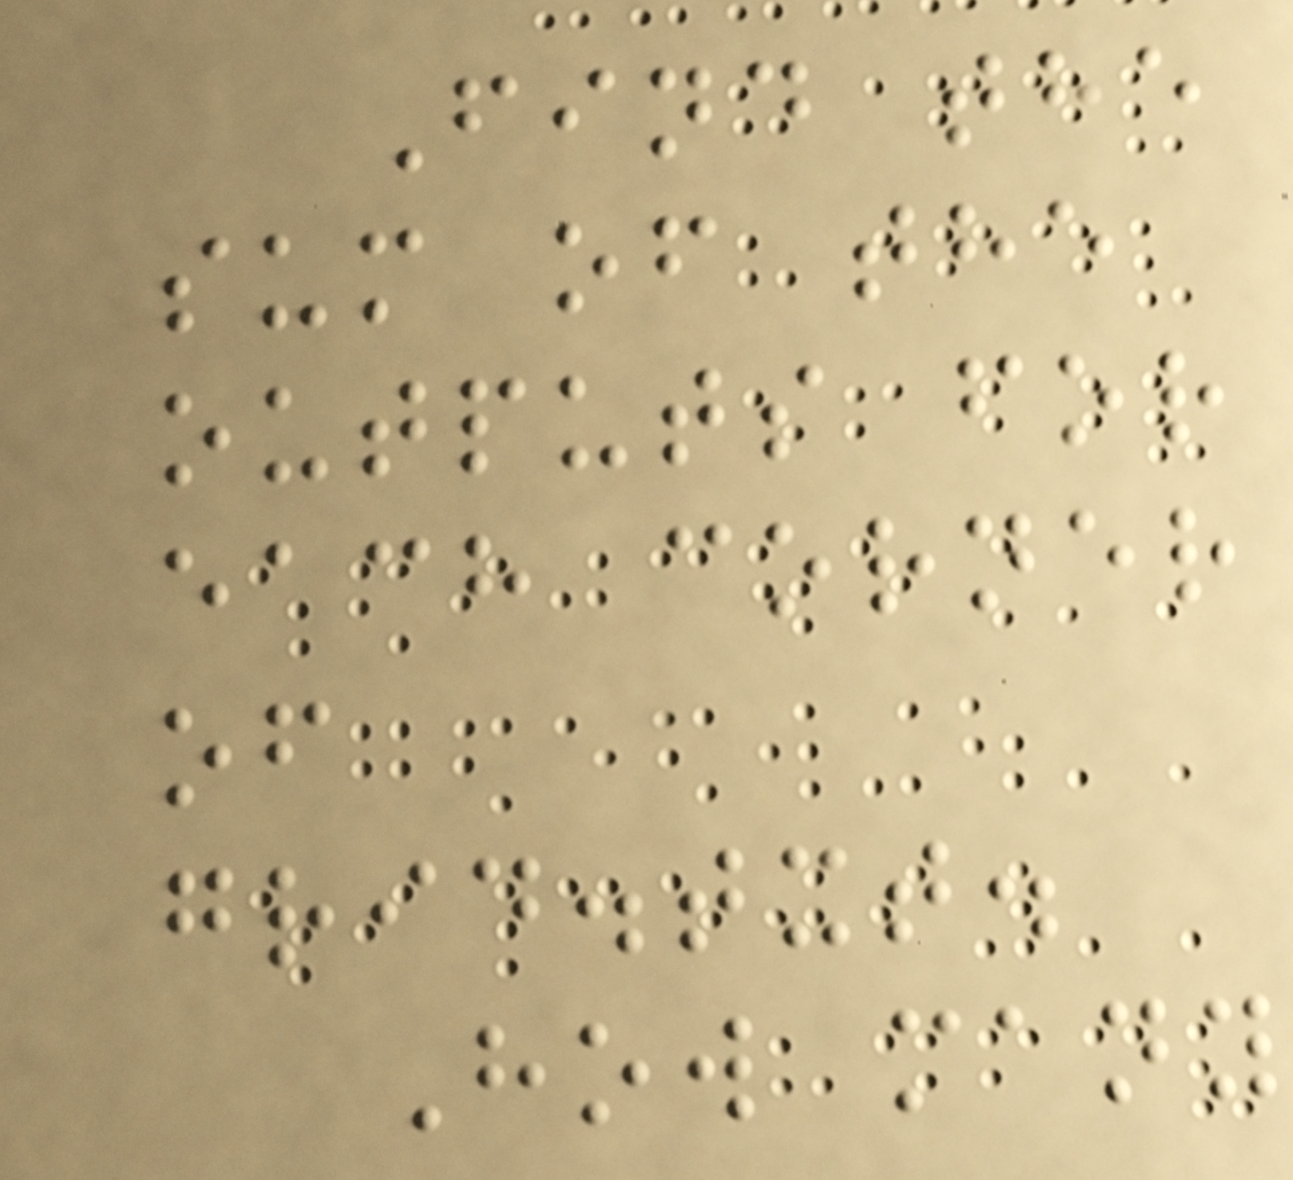Find the
sum of the
outputs for
each corner
of
grid.txt.
How many
